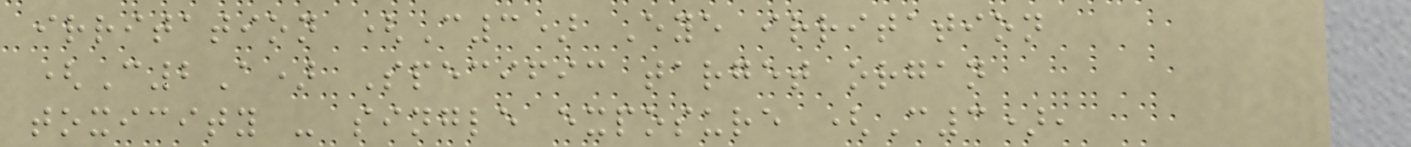irritation (C3) Eye irritation
(C2A) Specific target organ
toxicity - single exposure (C3),
